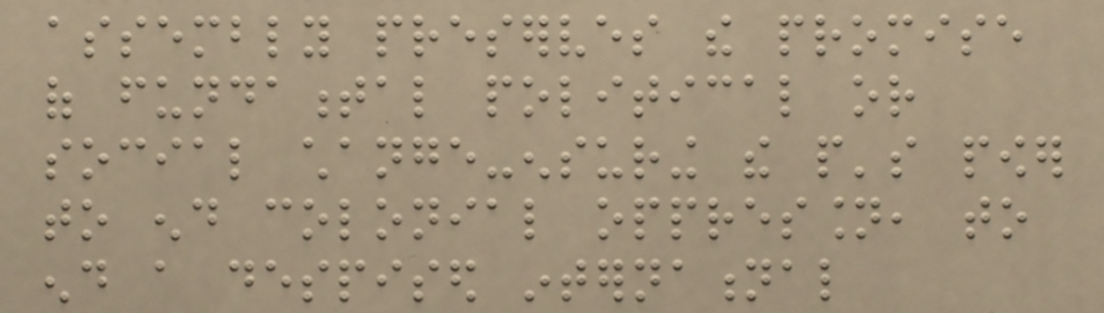assembly preserves the promise
of fundamental political or
social change-ensuring the people's power
to end colonial oppression, to
end a despised international
